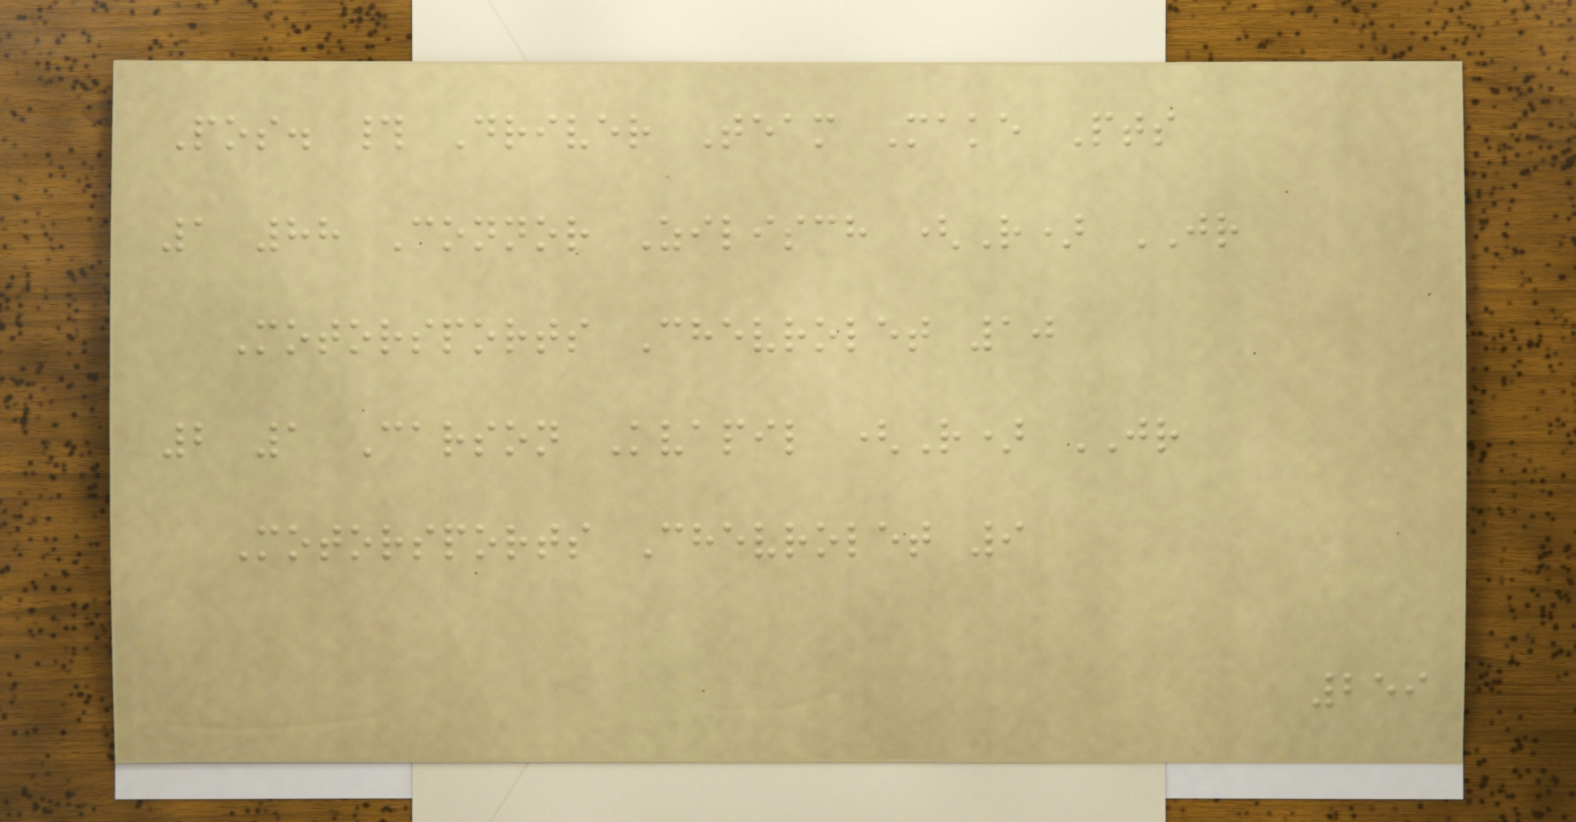Pos. # Driver Team Make Pts
1 88 Connor Zilisch (R) JR
Motorsports Chevrolet 10
2 1 Carson Kvapil (R) JR
Motorsports Chevrolet 9
259
